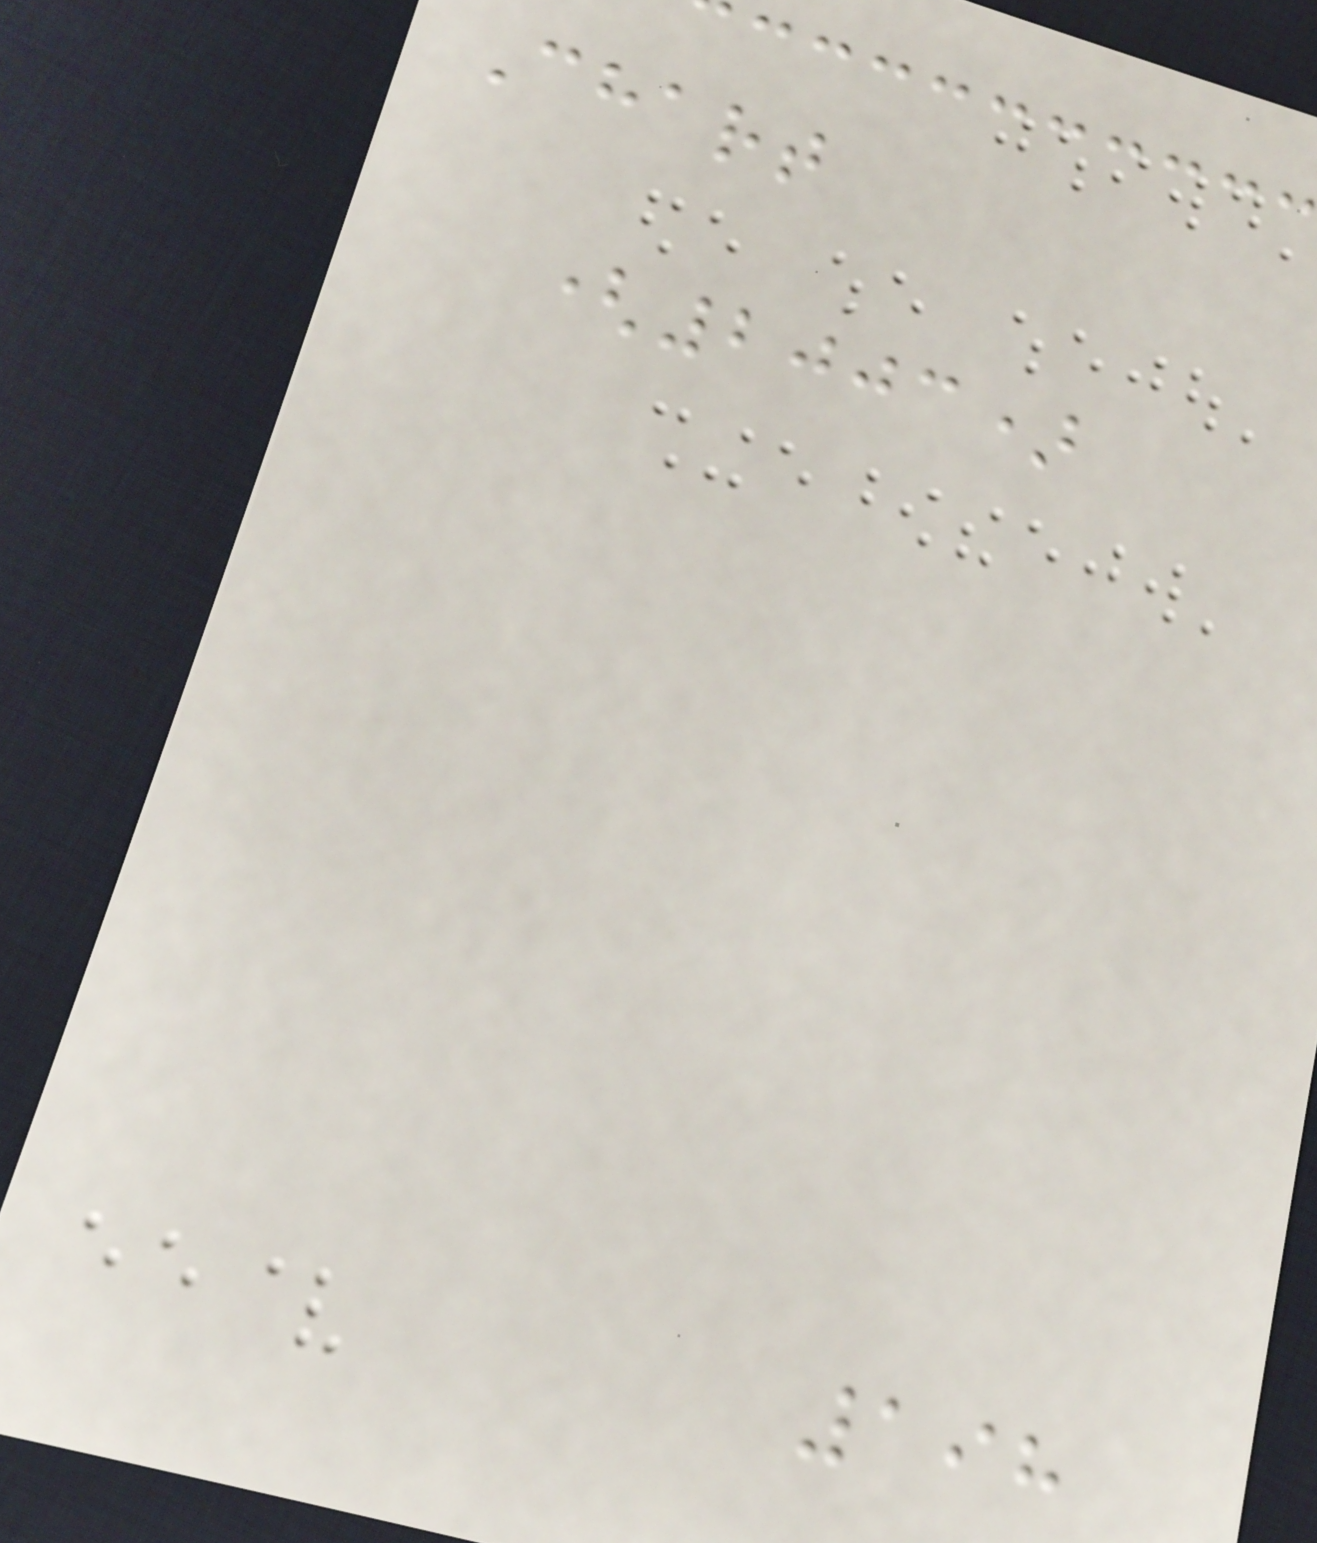Chart
(2003)
198
